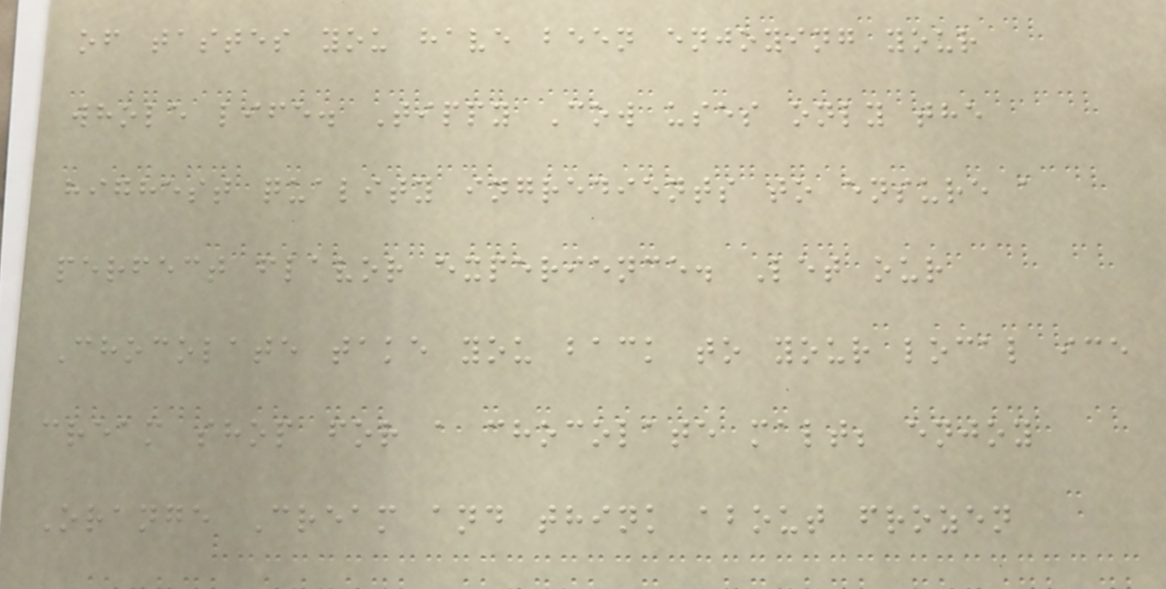of tastes you have been enjoying your
whole life. Tippy Cow uses only the
highest quality ingredients to ensure a
perfect flavor experience. Let our
Chocolate take you back to your local ice
cream shop for a chocolate malt; enjoy
Orange Cream and think about frozen
